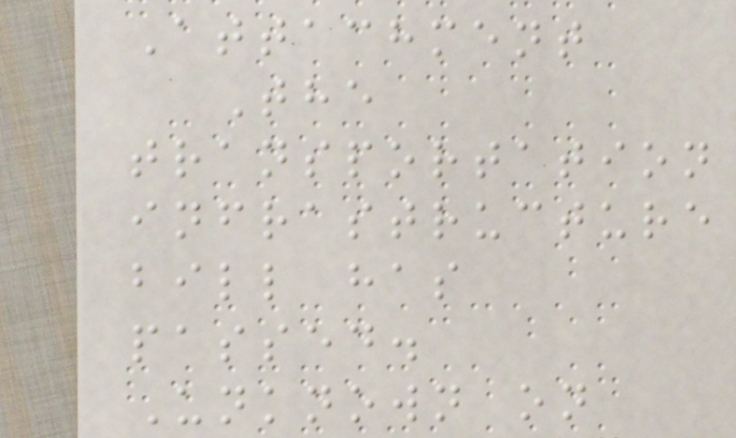Attachment
The
transportation
infrastructure
bill has
passed.
Unknown on
